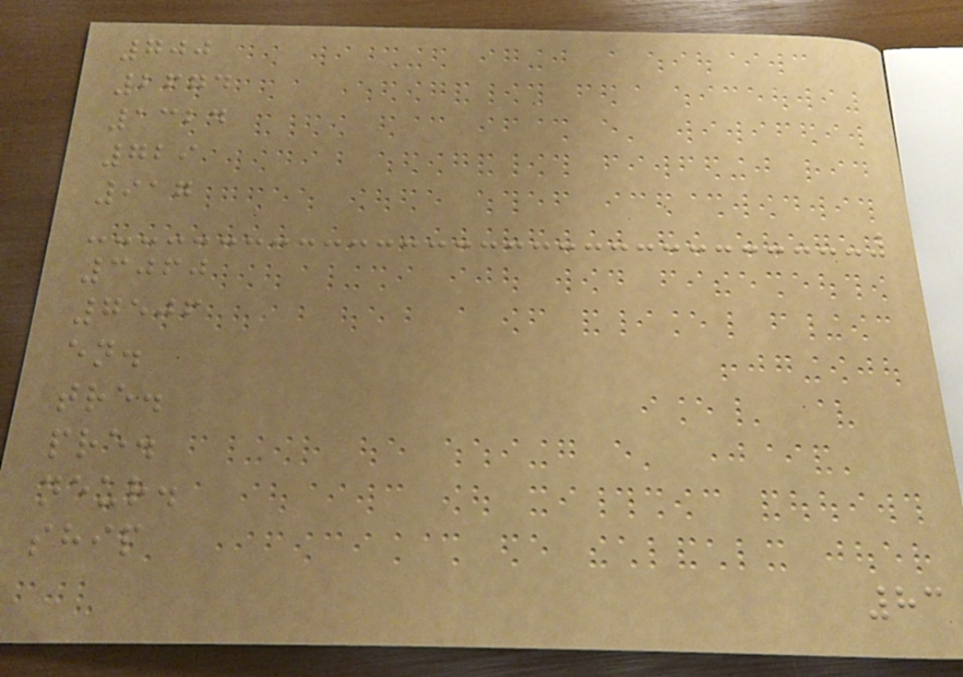700
2674
1324
729
917
3060
7506
en.
tre.
pre.
neur.
ship
83
